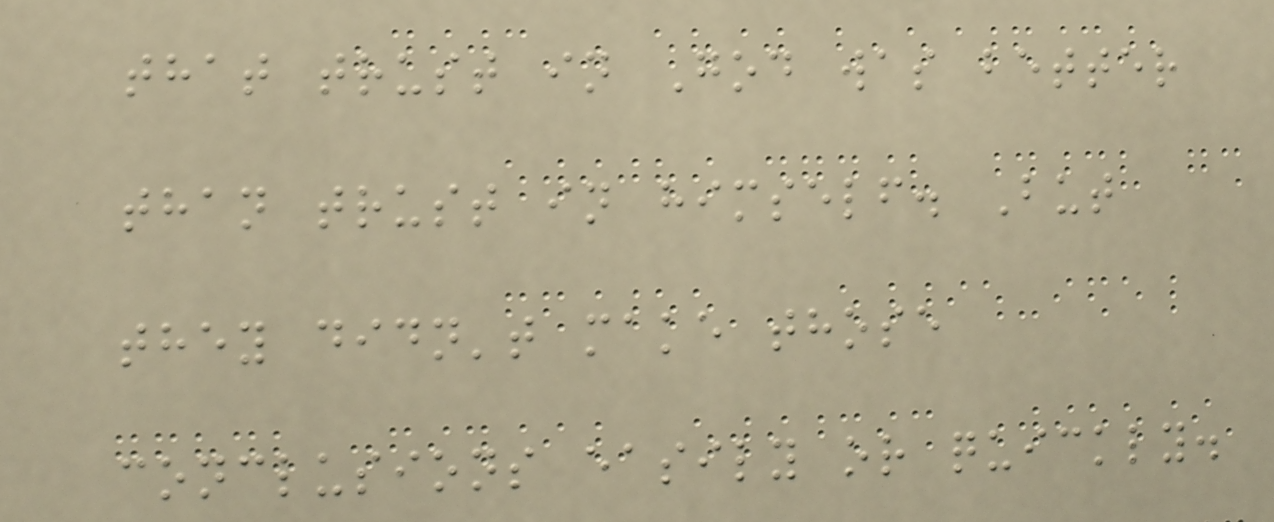that trust in God was better
than trust in himself. But
they didn't make those
conclusions easily or quickly.
